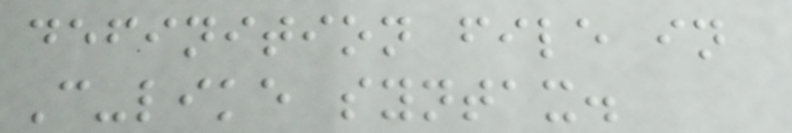definition file in
C-like syntax.
